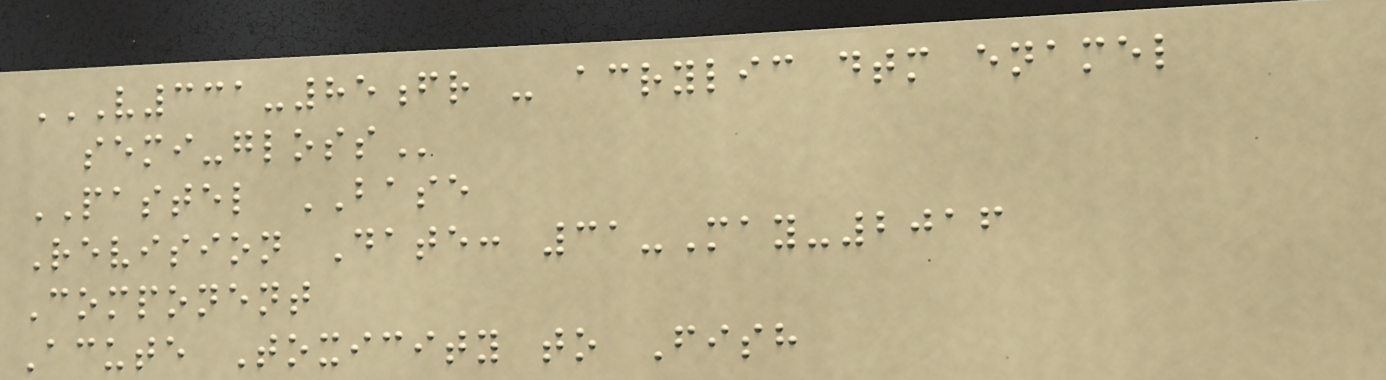V331-85FR - ACRYLIC DTM ENAMEL
SEMI-GLOSS
PASTEL BASE
Revision Date: 31-May-2016
Component
Acute Toxicity to Fish
